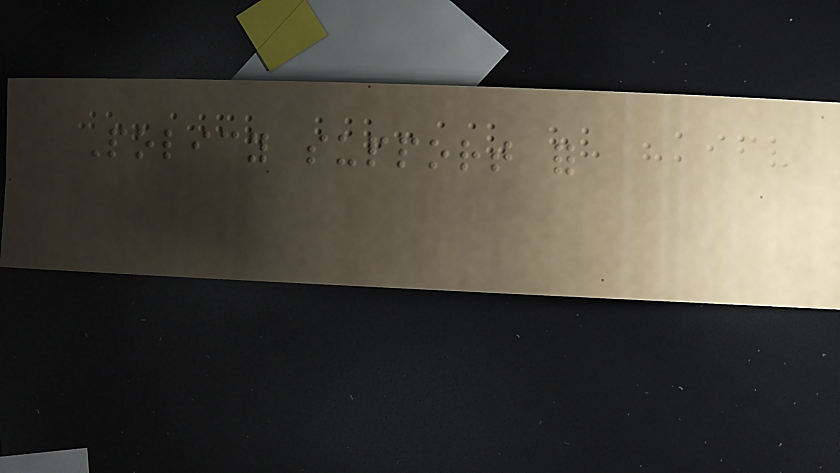Policy support for
